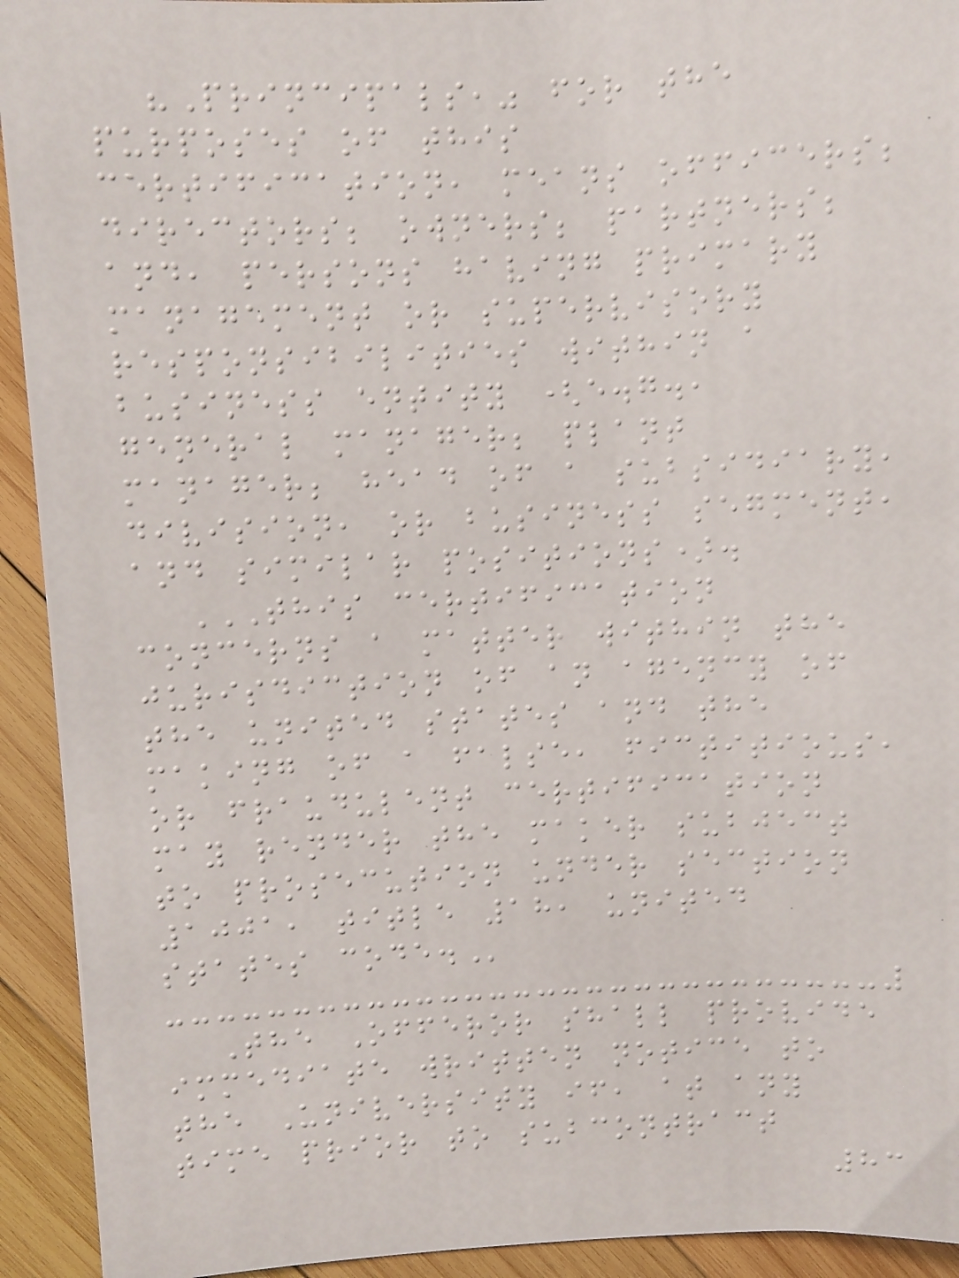"Principals," for the
purposes of this
certification, means officers;
directors; owners; partners;
and, persons having primary
management or supervisory
responsibilities within a
business entity (e.g.,
general manager; plant
manager; head of a subsidiary,
division, or business segment,
and similar positions).
THIS CERTIFICATION
CONCERNS A MATTER WITHIN THE
JURISDICTION OF AN AGENCY OF
THE UNITED STATES AND THE
MAKING OF A FALSE, FICTITIOUS,
OR FRAUDULENT CERTIFICATION
MAY RENDER THE MAKER SUBJECT
TO PROSECUTION UNDER SECTION
1001, TITLE 18, UNITED
STATES CODE.
The Offeror shall provide
immediate written notice to
the University if, at any
time prior to subcontract
83
